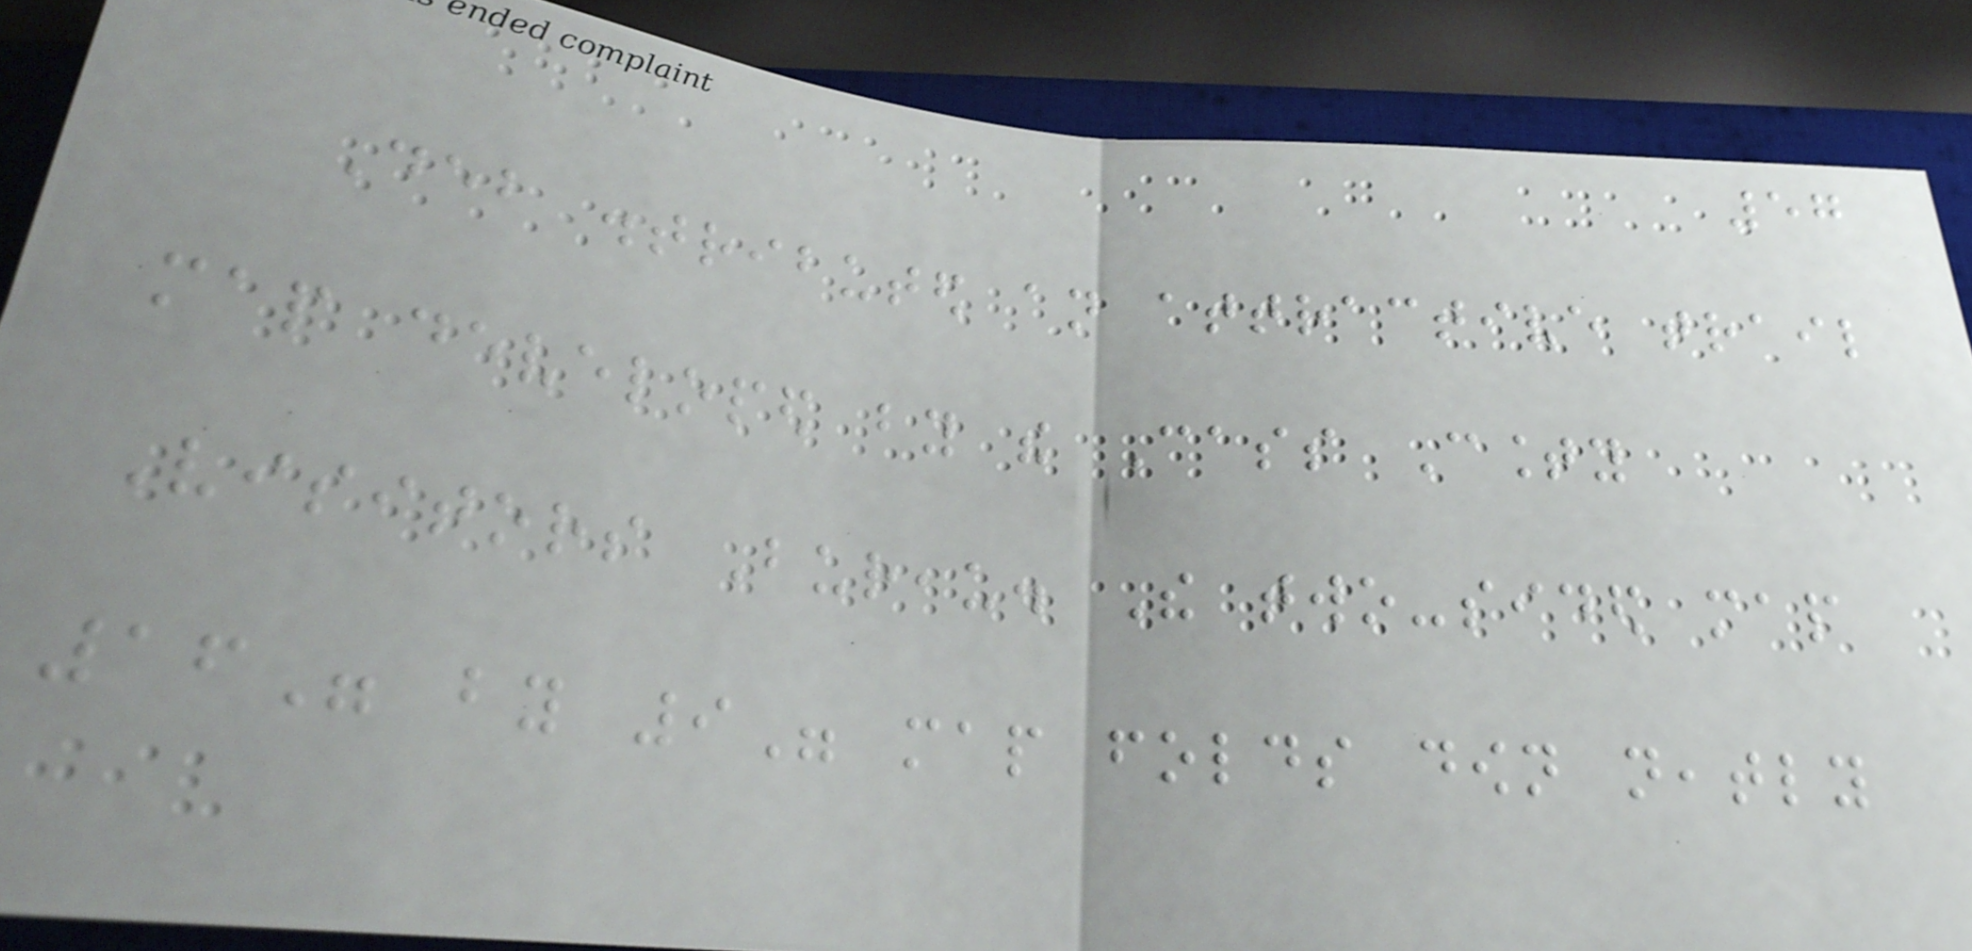57
Deb distributed an attractive trail
map developed by the Cass County
Visitors Bureau. The two-sided map
16" by 9" map folds down neatly
